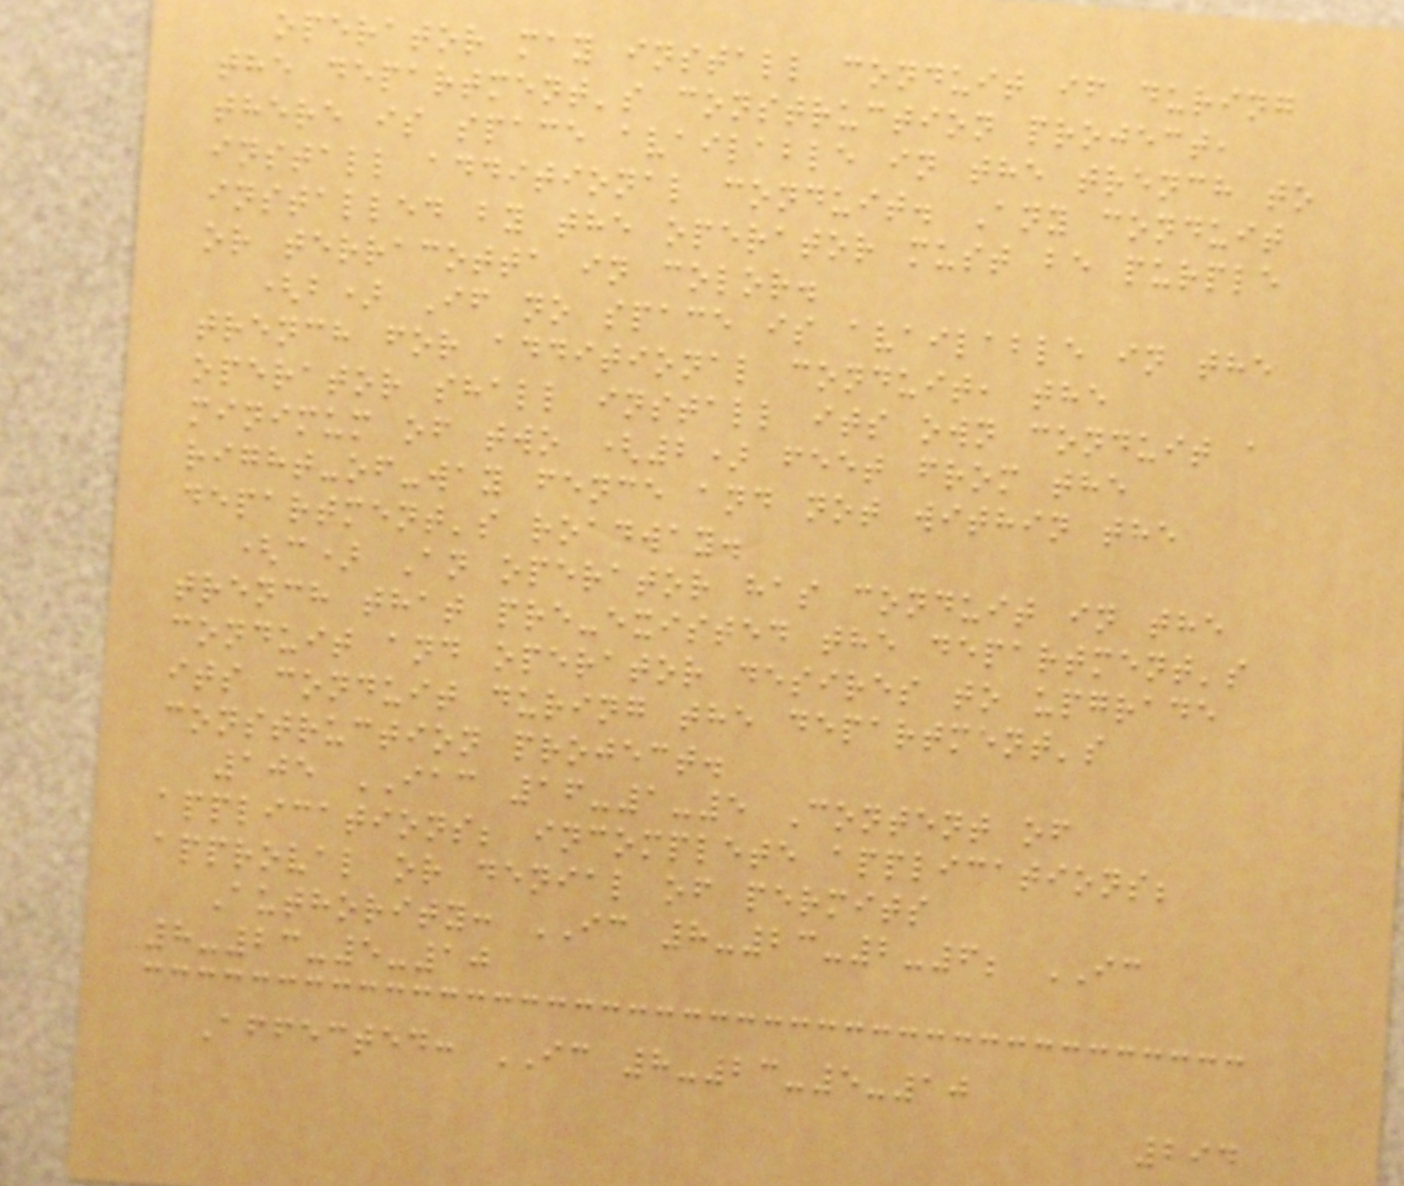operator may install conduit if during
the department's construction project,
there is space available in the trench to
install additional conduit. Any conduit
installed by the operator must be purple
or terracotta in color.
(b) If no space is available in the
trench for additional conduit, the
operator shall install its own conduit a
minimum of two (2) feet from the
right-of-way fence and not within the
department's roadway.
(c) An operator has conduit in the
trench that pre-existed the department's
conduit and operator desires to upgrade
its conduit during the department's
construction project.
105 IAC 16-1-5 Content of
applications; incomplete applications;
approval or denial of permits
Authority: IC 8-23-2-6; IC
8-23-5-10
Affected: IC 8-23-5-10
294
